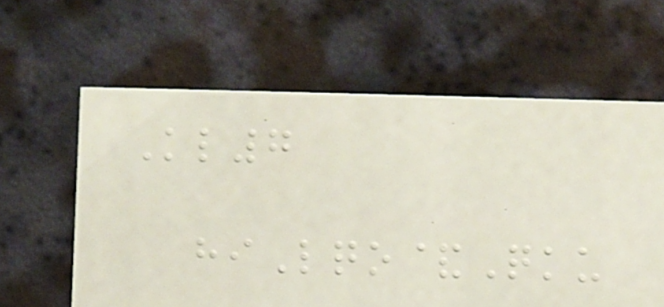Kl7
hiLqo&Qku
